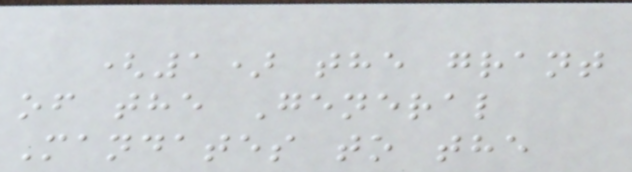(1) the grant
of the General
Mandates to the
